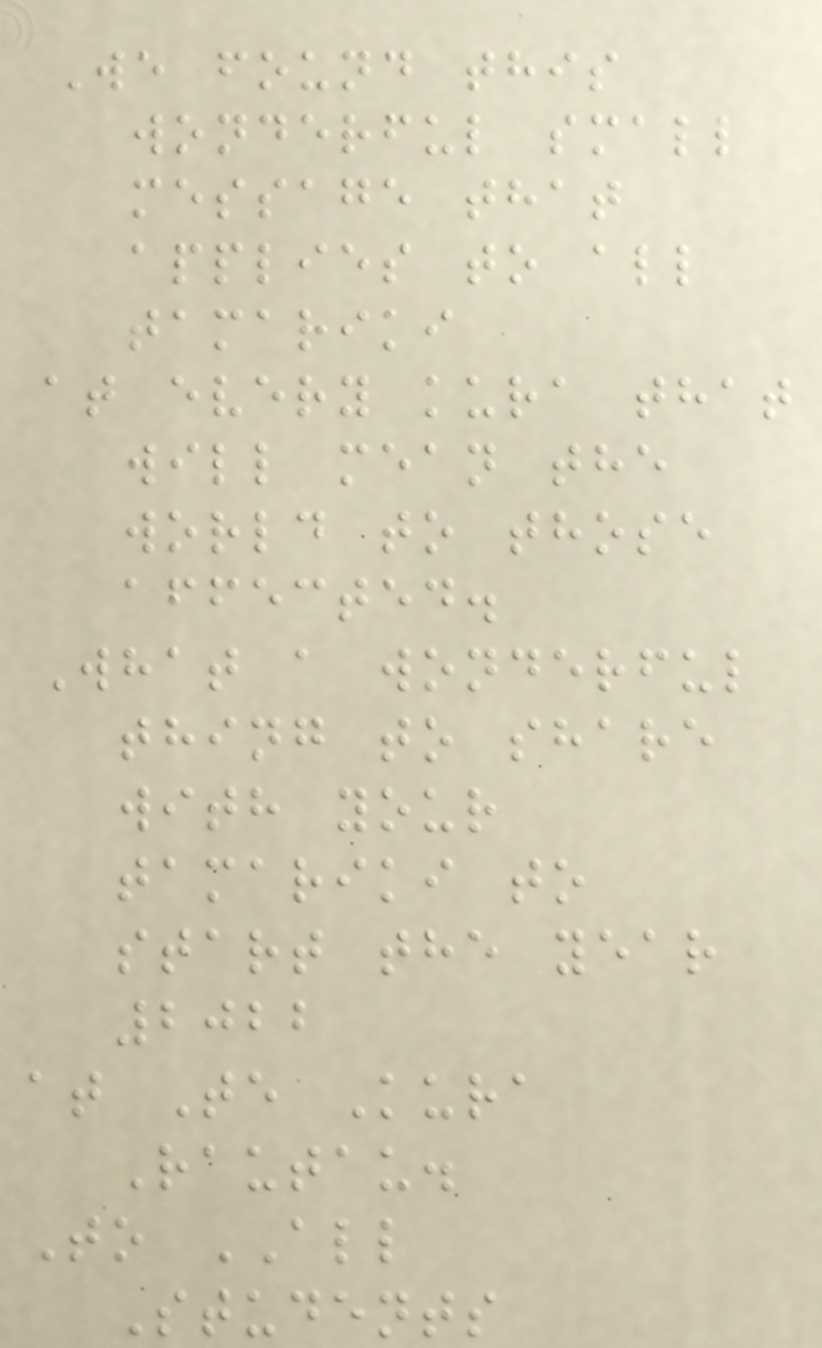We found this
wonderful small
message that
applies to all
tamariki
at every kura that
will mean the
world to those
affected.
What a wonderful
thing to share
with your
tamariki to
start the year
2022
at Te Kura
Rautau.
To ALL
Students
